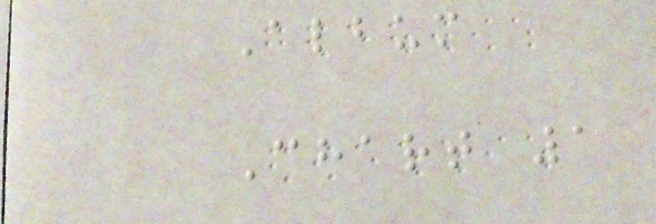Album
Chart 1
